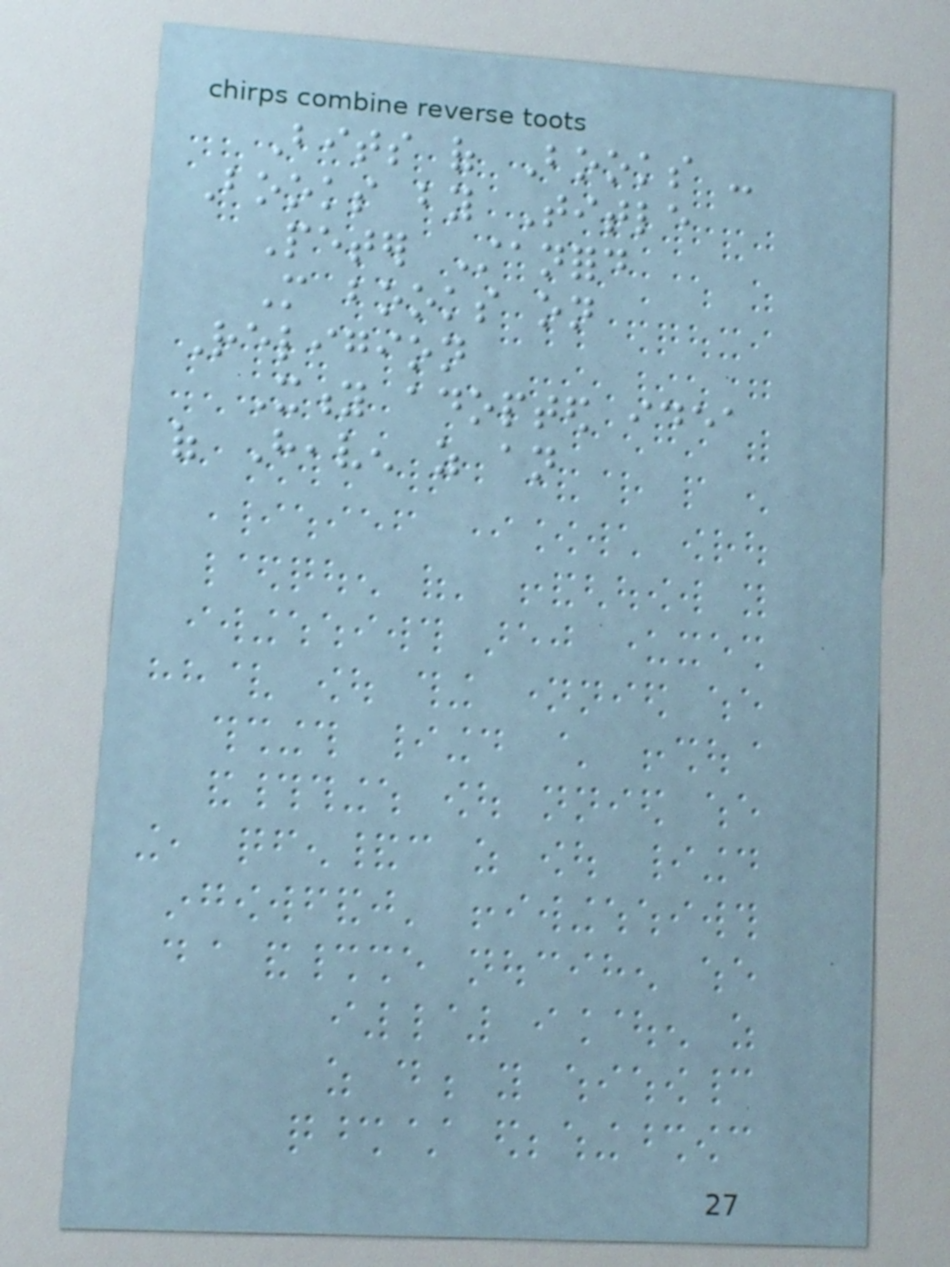Bits of Books -
Books by Title
Peter Stanford
More books on
Religion
Xity adopted idea
of Heaven as an
